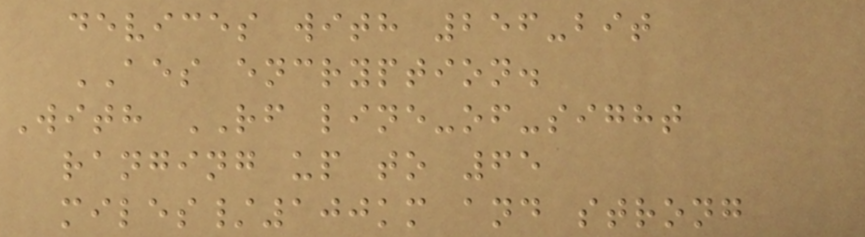devices with 256-bit
AES encryption.
With RF line-of-sight
ranging up to 65
miles/100km and strong
